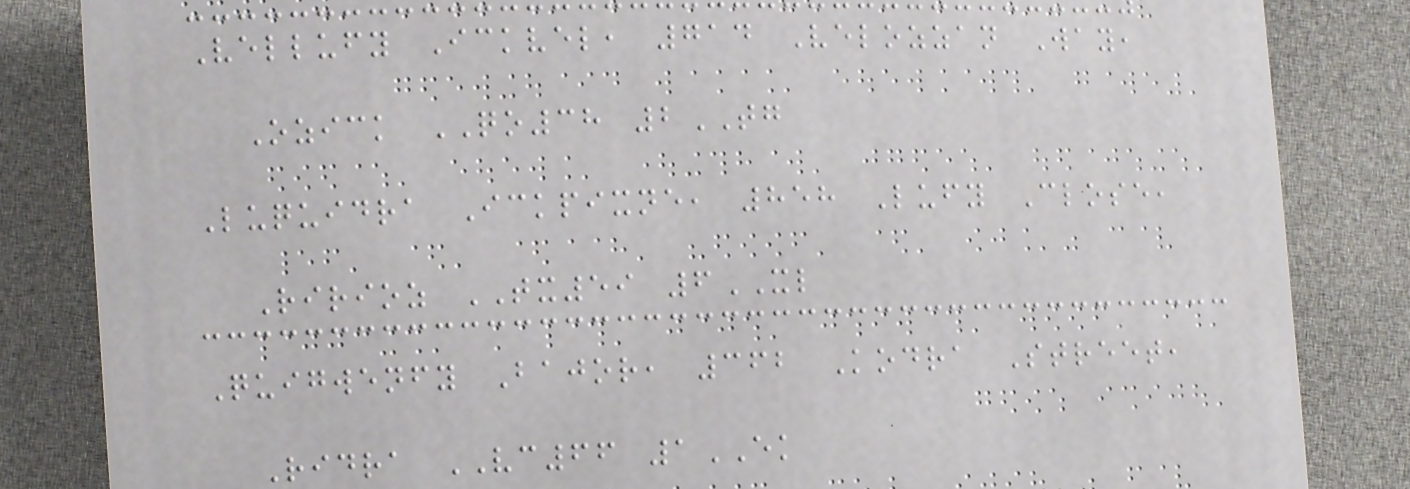Vellufy Ickvel, 714 Velozzan Way,
Ozick QO38 2TG
Luquidra Ickpixne, 858 Lufy Close,
Ririoz TX59 6XL
Quigwenfy Bajor, 362 Kodra Street,
Ridra VC66 1EK
